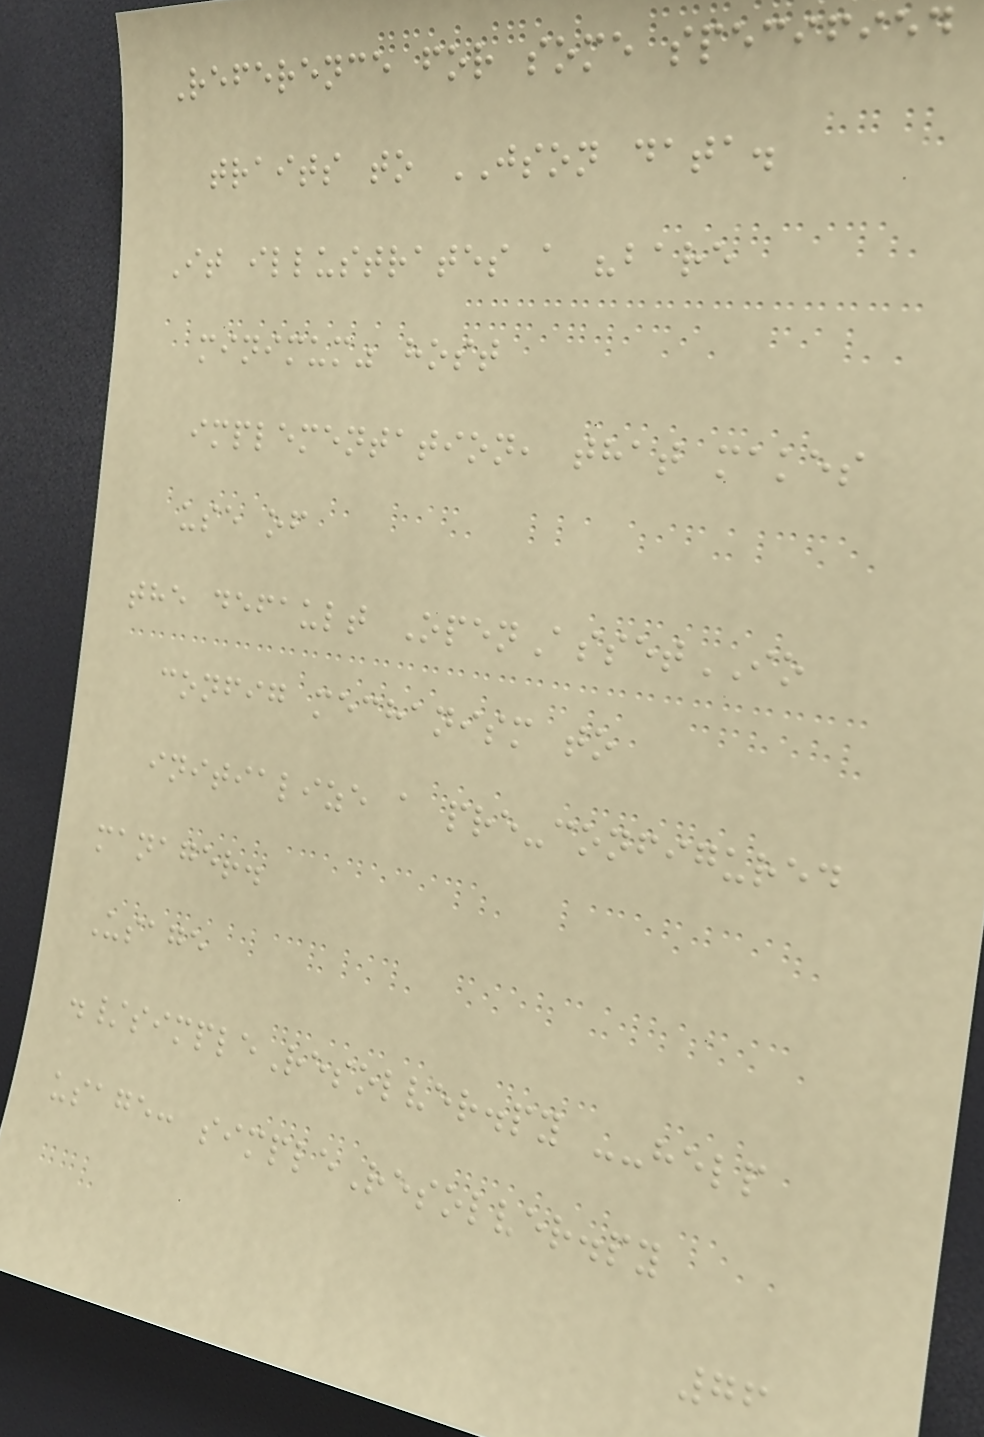Reference for some specified
traits to JSON data.
It illustrates a "bare
minimum" host
implementation, that makes
use of
the default OpenAssetIO
config mechanism to
initialize a pre-configured
manager.
Usage
./simpleResolver.py --help
usage: simpleResolver.py
76
